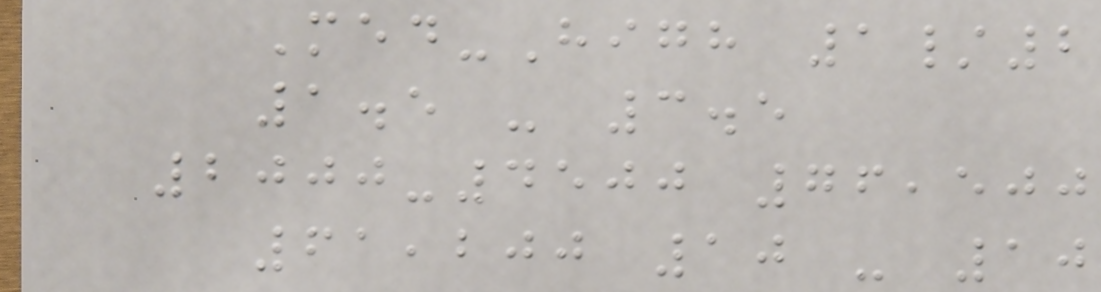Med-High 1/2
1.5 - 3.5
2000-4500 76,500
61,200 10 - 10
